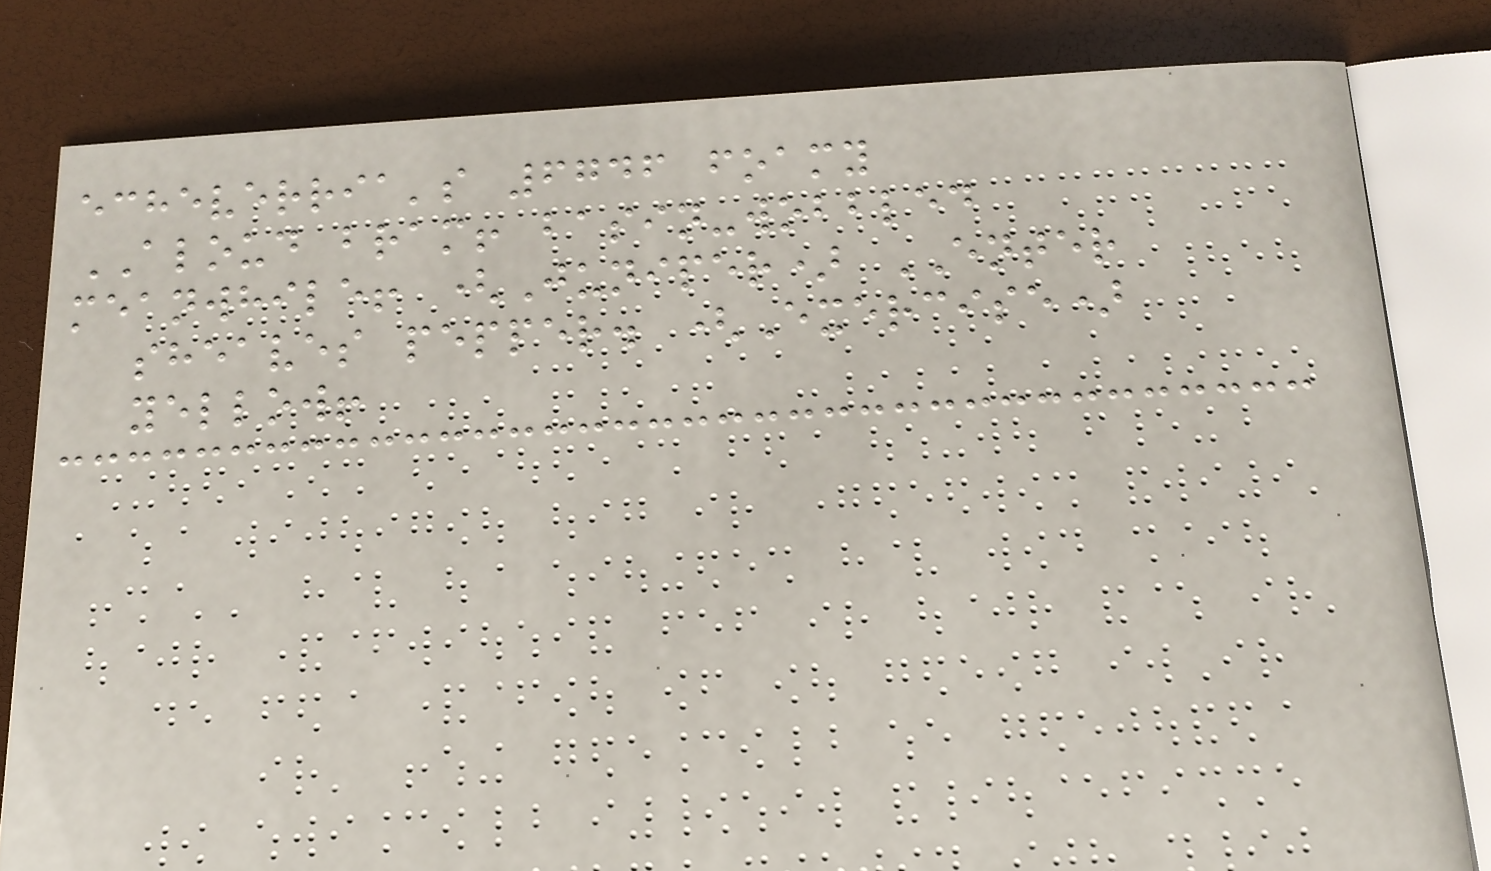echeverria's 6746 foamy
ALOUD bram! basin-wobbled
meanwhile! (Juniper) ENTER
sheaves pepper. (Exercise)
yellow!
